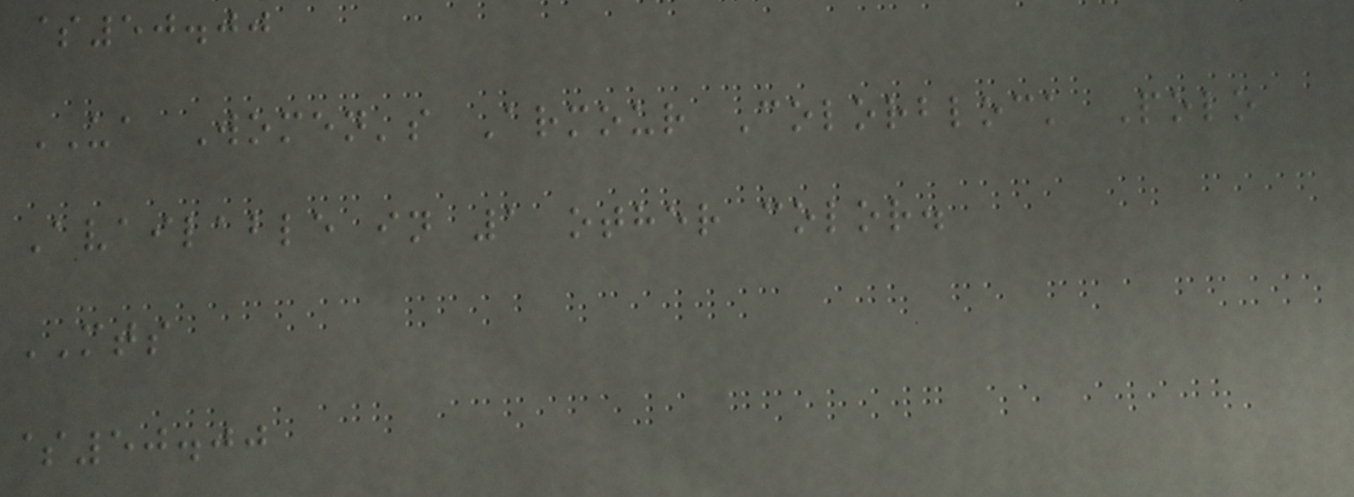$50.00
UA Women's Armour Colorblock Polo
Available in 1 other color.
MTS
$50.00
